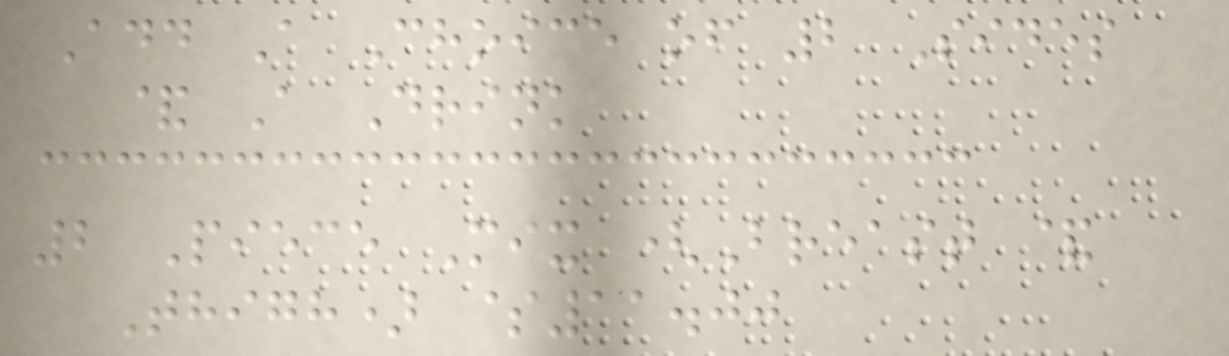Add A Choice of 2 Sides
& A Drink
2 Piece Mix (Breast &
Thigh) $11.00
